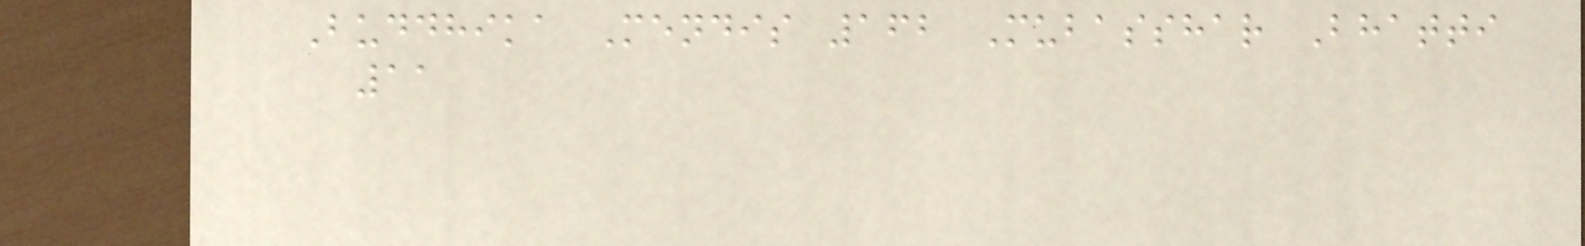Buddhika Mendis 162 Mubasshar Bhatti
11
